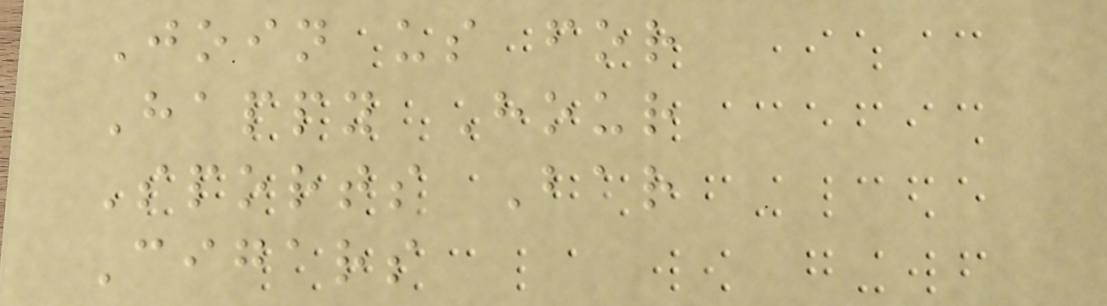Join us for
Happy Hour
Sports Bar
Cigars
